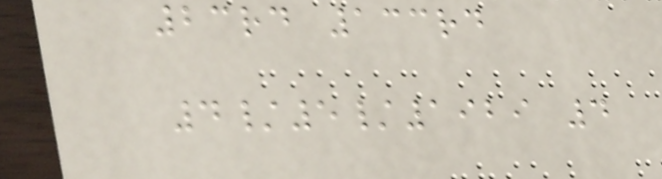23rd 133rd
4/5/1929 4
